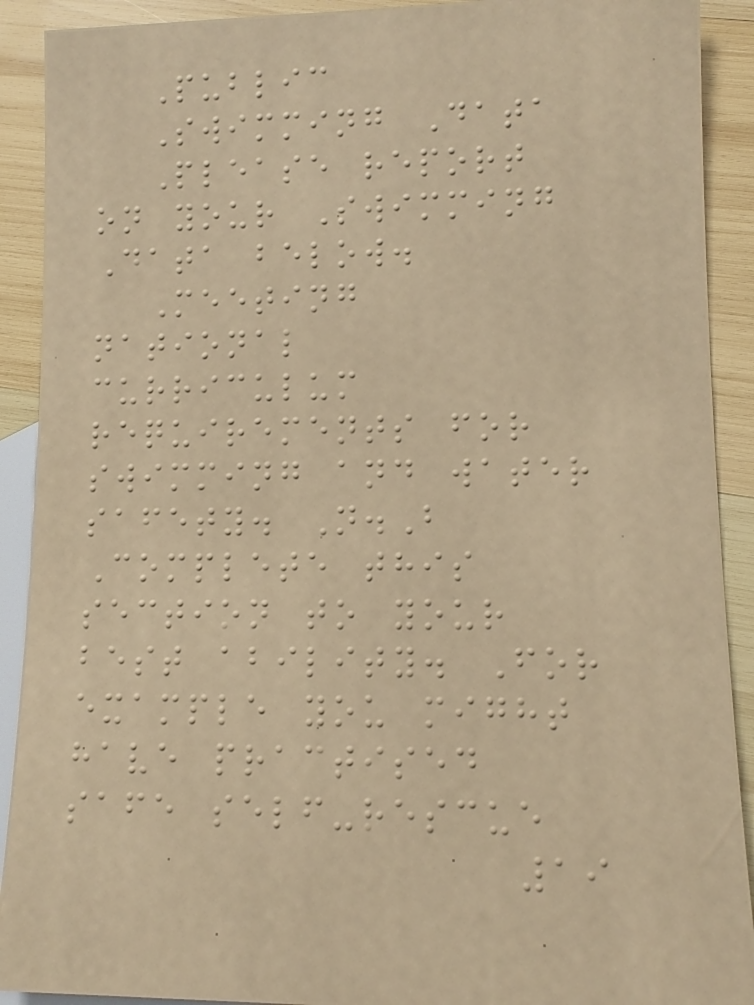Public
Swimming Data
Please report
on your Swimming
Data below.
Meeting
national
curriculum
requirements for
swimming and water
safety. N.B
Complete this
section to your
best ability. For
example you might
have practised
safe self-rescue
19
